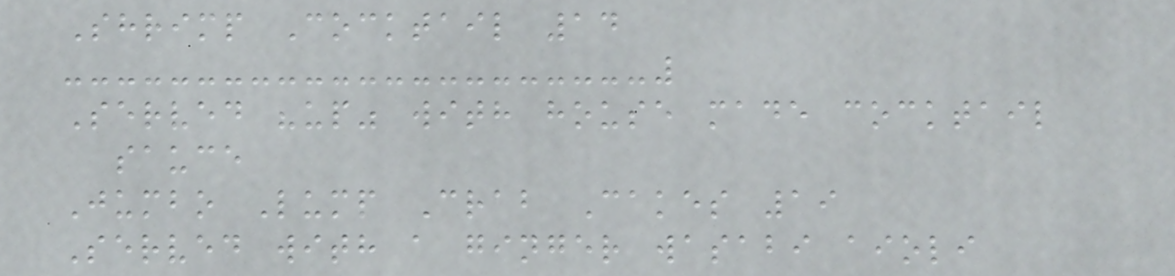Shrimp Cocktail 14
Served "up" with house made cocktail
sauce
Jumbo Lump Crab Cakes 19
Served with a ginger wasabi aioli
